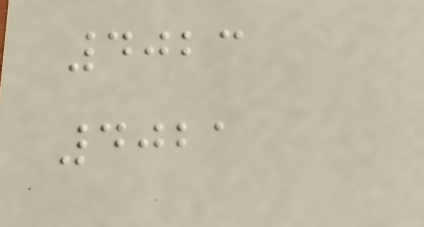4023
4021
